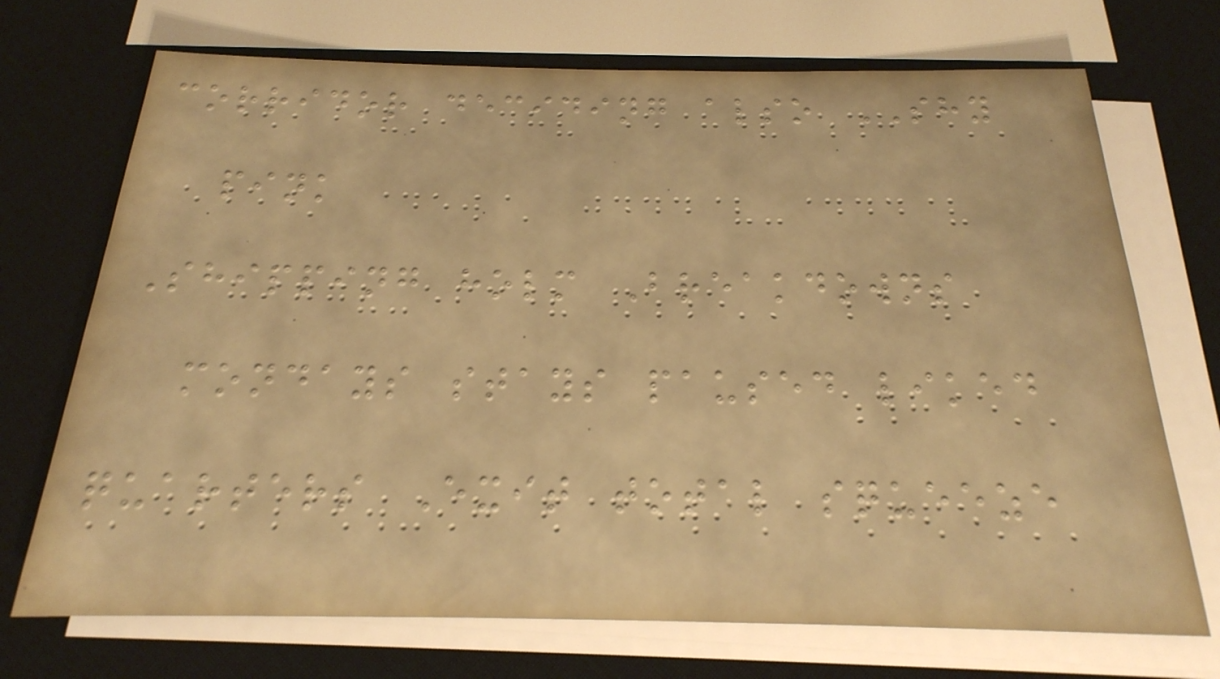corridor deciding also SHY
pink
Shipping holm Breakdowns
mondays stays paused liked
quarters Exit total squeeze
